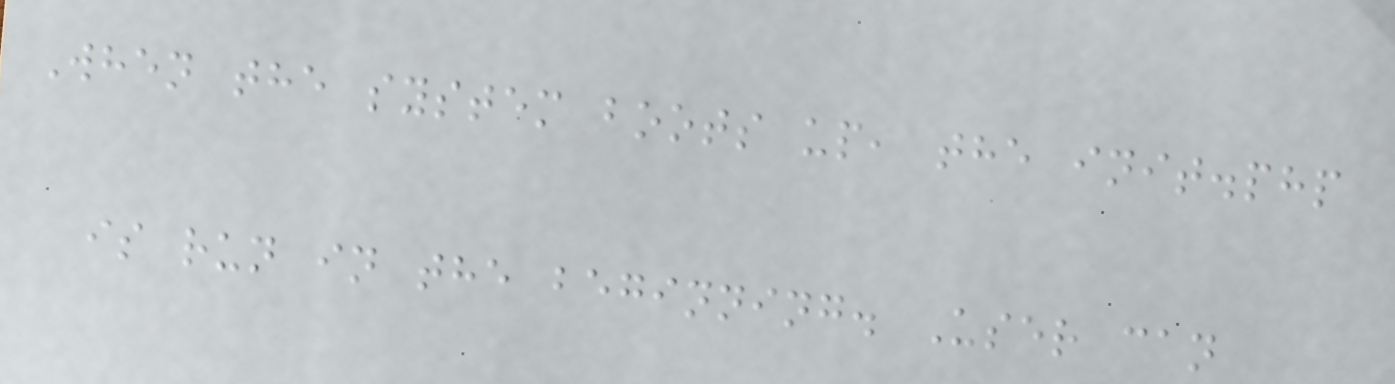When the system boots up, the init.php
is run in the beginning. User can
